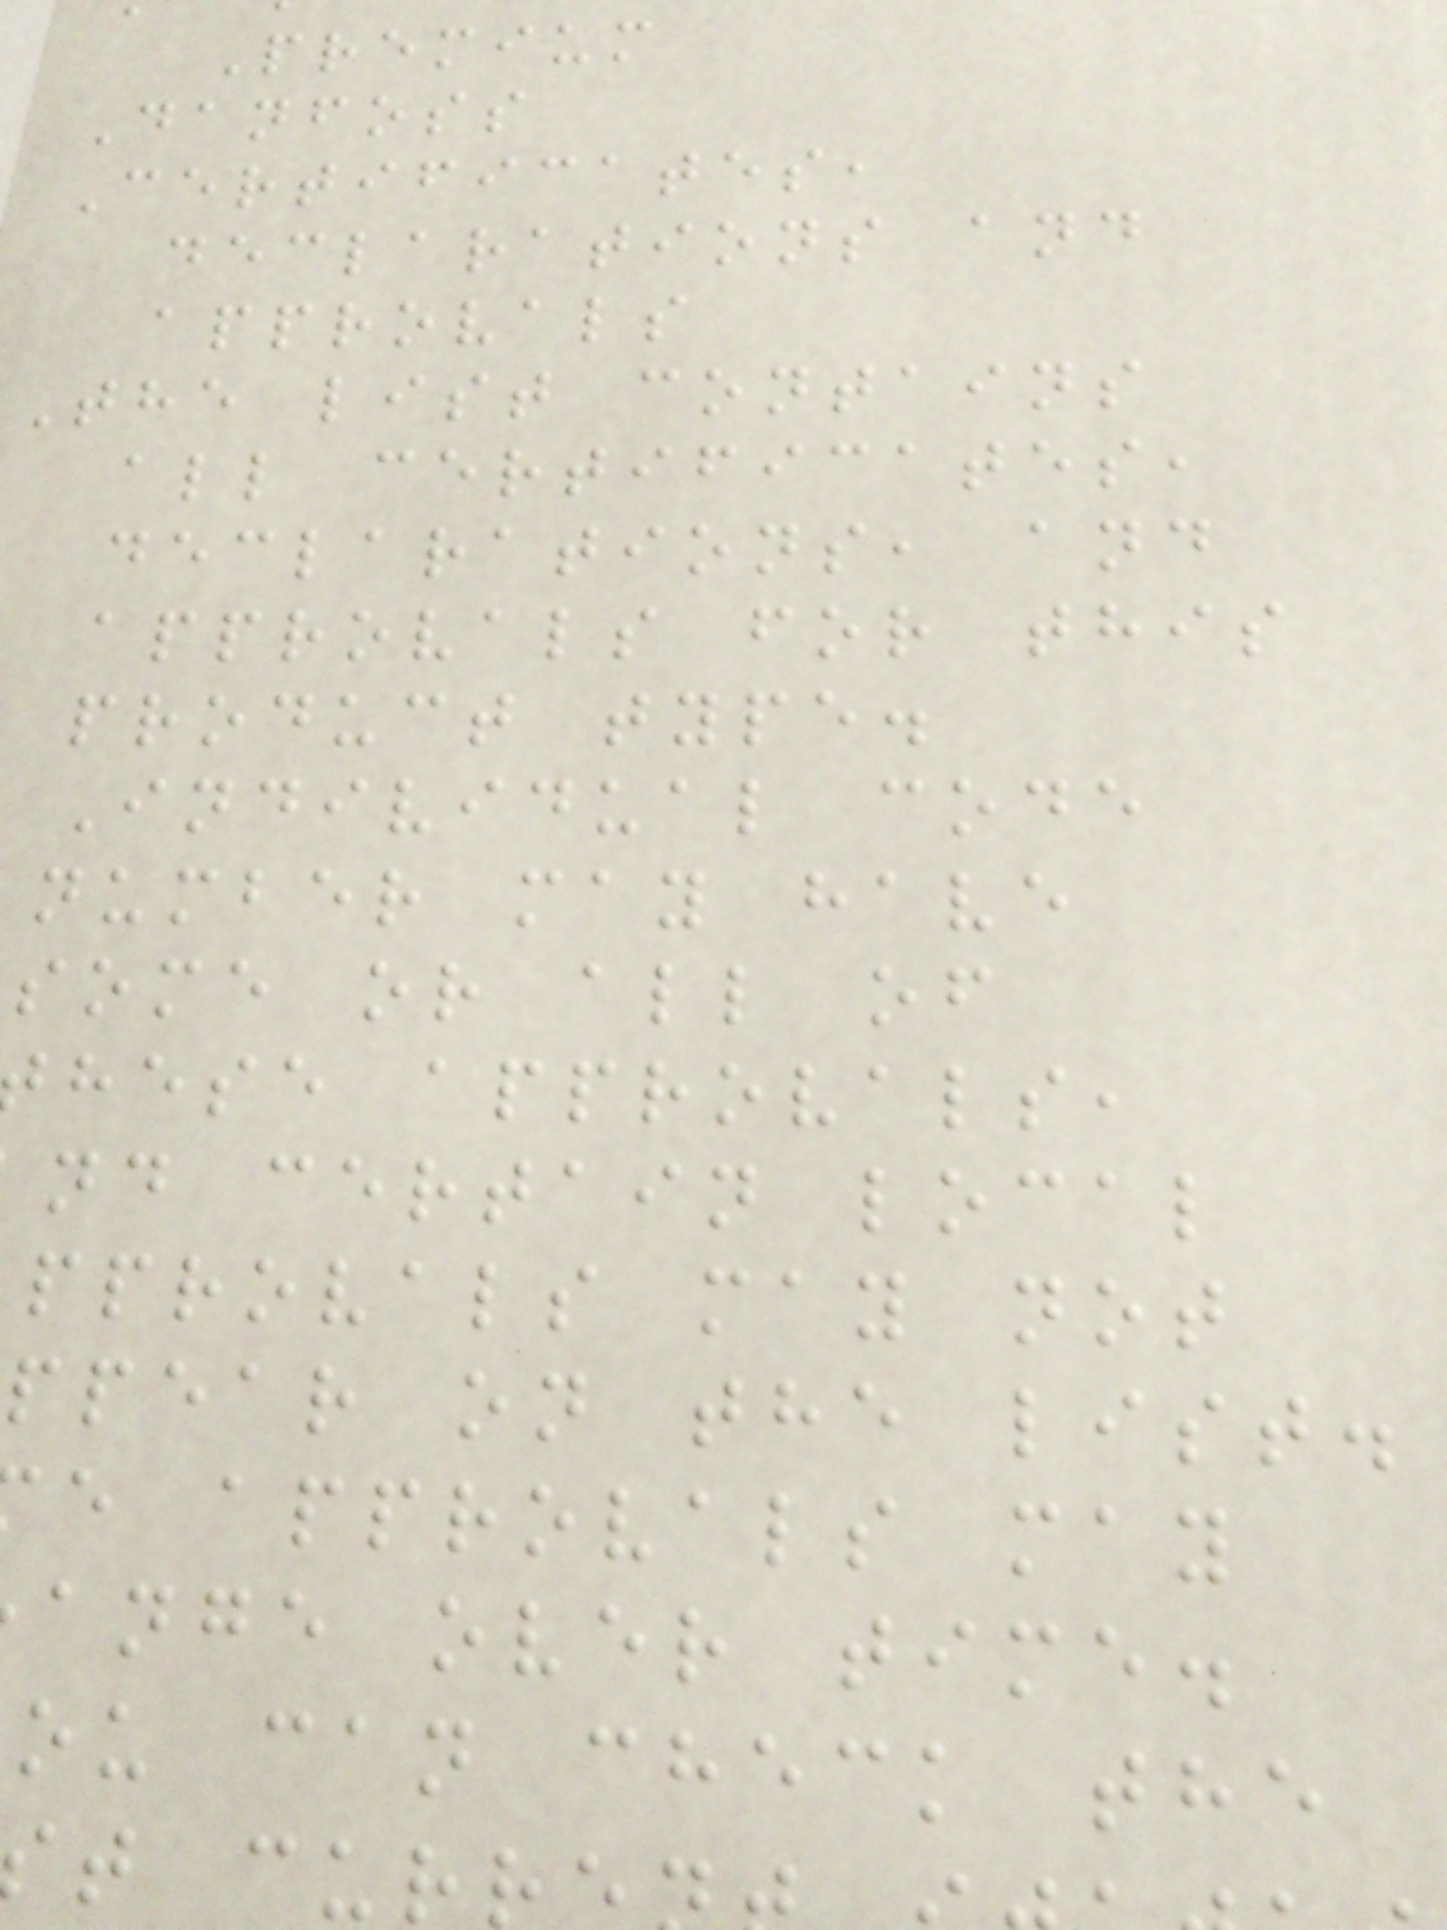Premium
Danfoss
Certificates,
declarations and
approvals
The list contains
all certificates,
declarations, and
approvals for this
product type.
Individual code
number may have
some or all of
hese approvals,
nd certain local
pprovals may not
ppear on the list.
e approvals may
ange over time.
ou can check the
t cur
